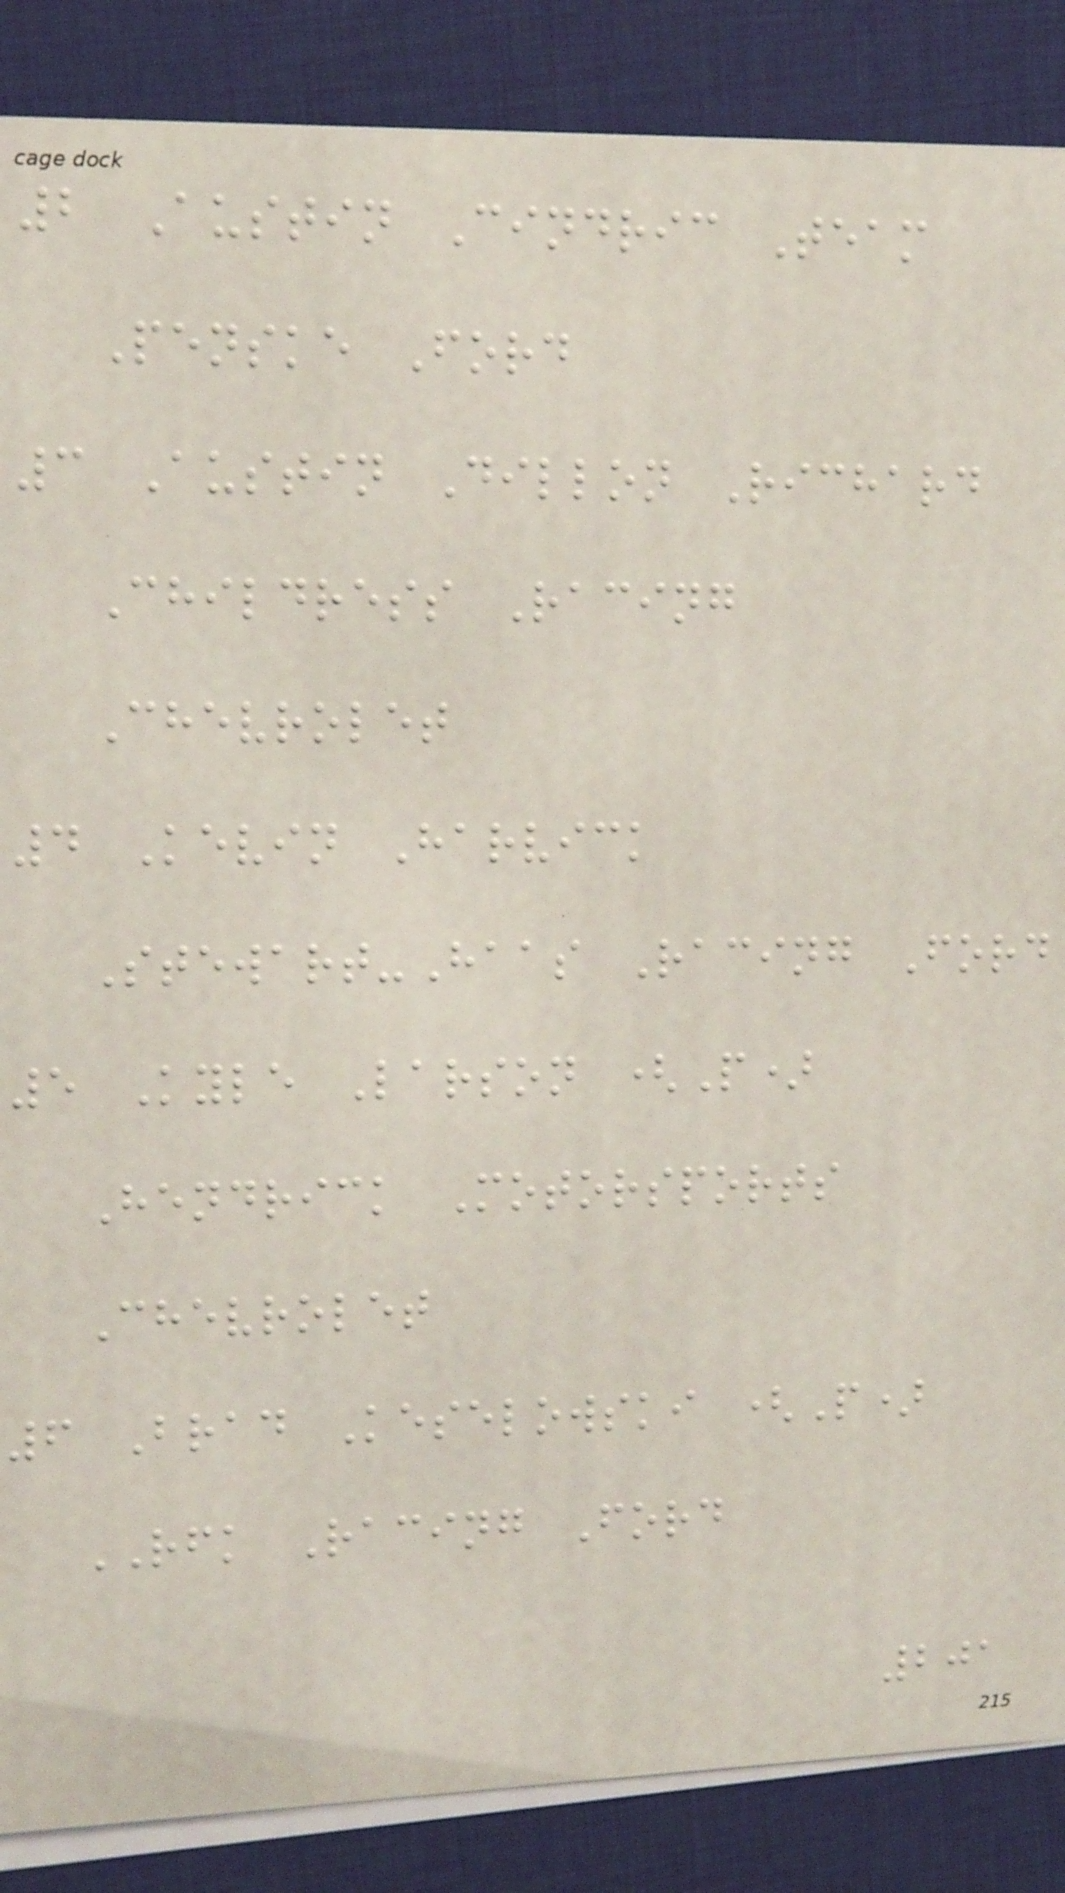2 Austin Cindric Team
Penske Ford
3 Austin Dillon Richard
Childress Racing
Chevrolet
4 Kevin Harvick
Stewart-Haas Racing Ford
5 Kyle Larson (P)
Hendrick Motorsports
Chevrolet
6 Brad Keselowski (P)
RFK Racing Ford
201
